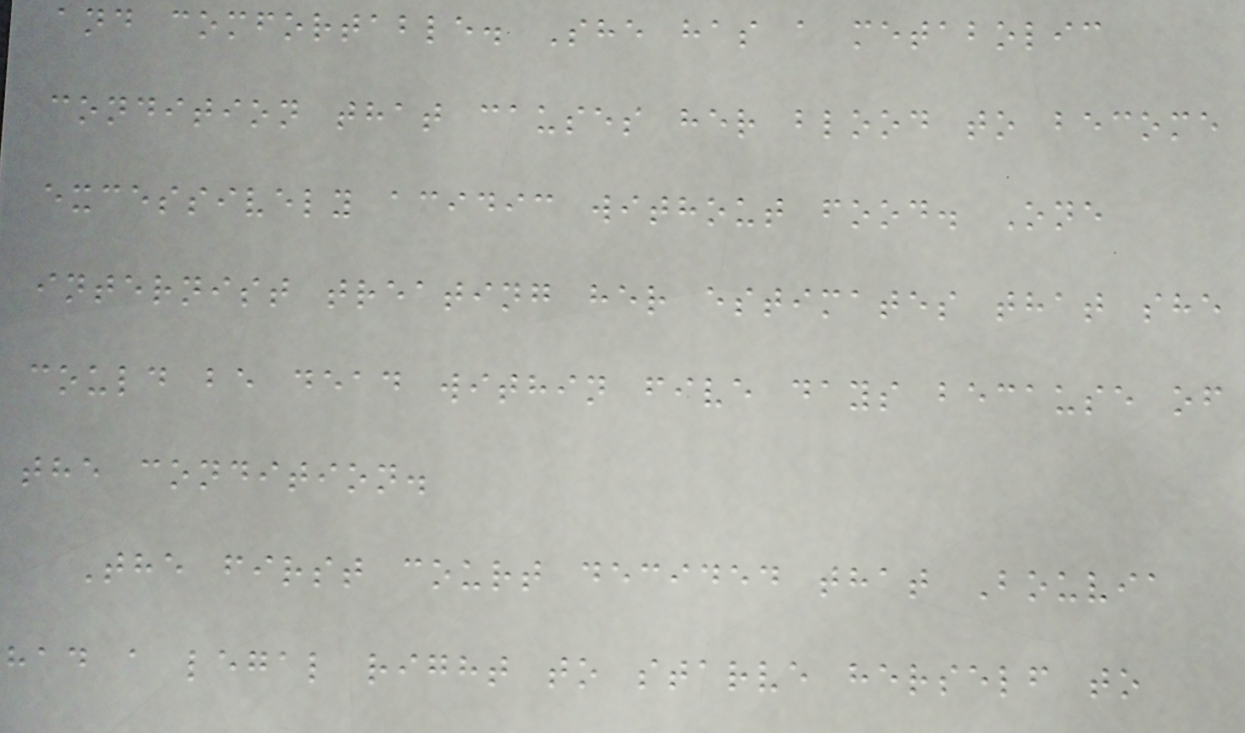and comfortable. She has a metabolic
condition that causes her blood to become
excessively acidic without food. One
internist treating her estimates that she
could be dead within five days because of
the condition.
The first court decided that Bouvia
had a legal right to starve herself to
